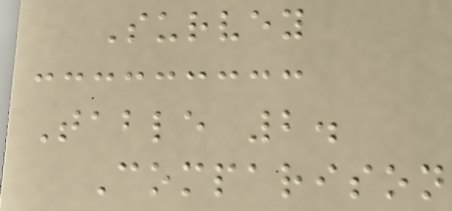Survey
Table 2.
Comparison
